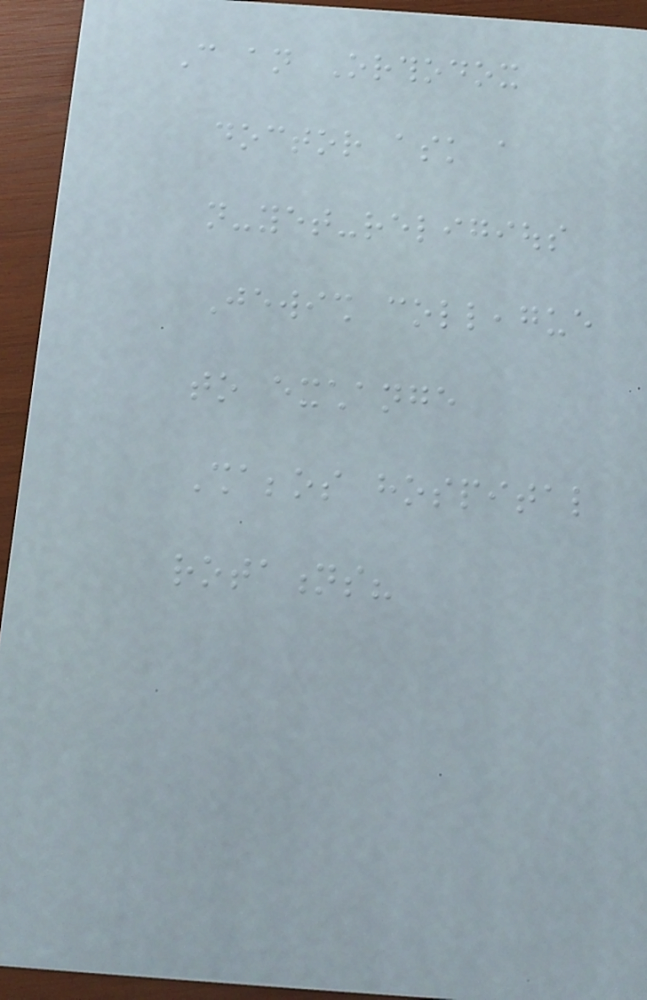Can an Orthodox
doctor ask a
not-yet-religious
Jewish colleague
to exchange
Shabbos hospital
rotations?
